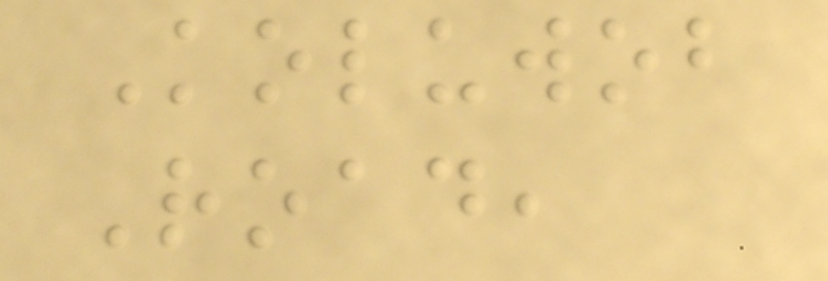Koluwob
Road,
